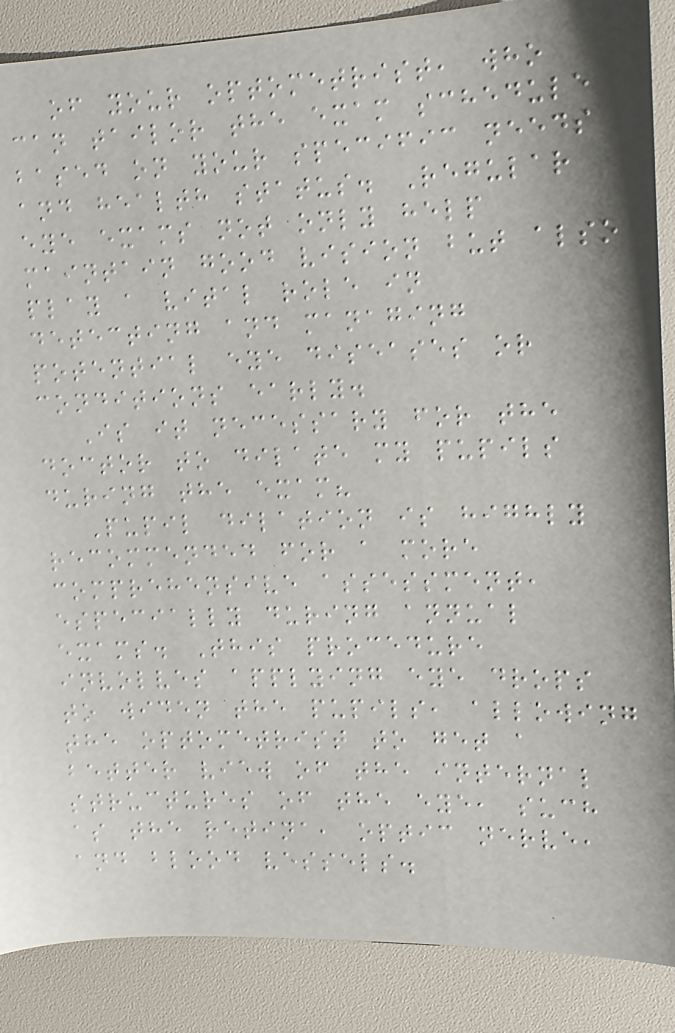of your optometrist, who
can tailor the exam schedule
based on your specific needs
and health status. Regular
eye exams not only help
maintain good vision but also
play a vital role in
detecting and managing
potential eye diseases or
conditions early.
Is it necessary for the
doctor to dilate my pupils
during the exam?
Pupil dilation is highly
recommended for a more
comprehensive assessment,
especially during annual
exams. This procedure
involves applying eye drops
to widen the pupils, allowing
the optometrist to get a
better view of the internal
structures of the eye, such
as the retina, optic nerve,
and blood vessels.
